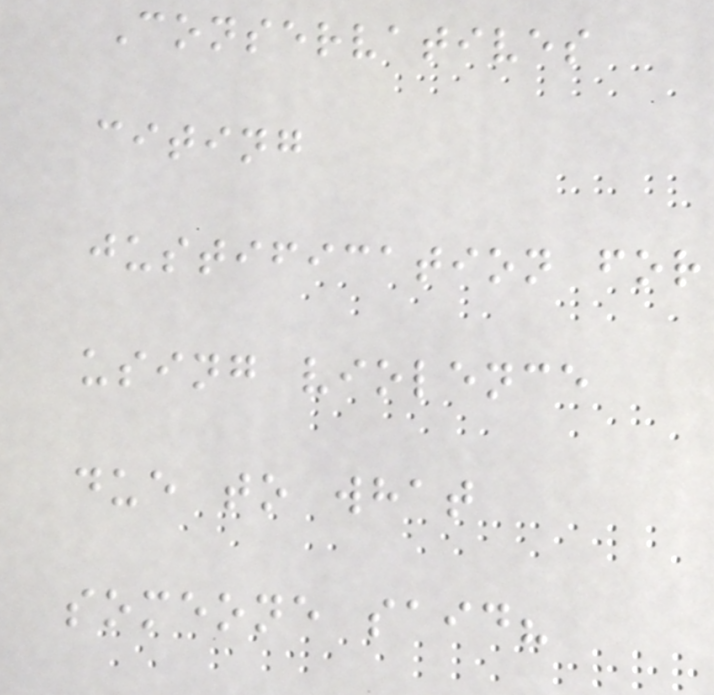Conservatives
citing
justification for
using violence
due to what
someone said?
